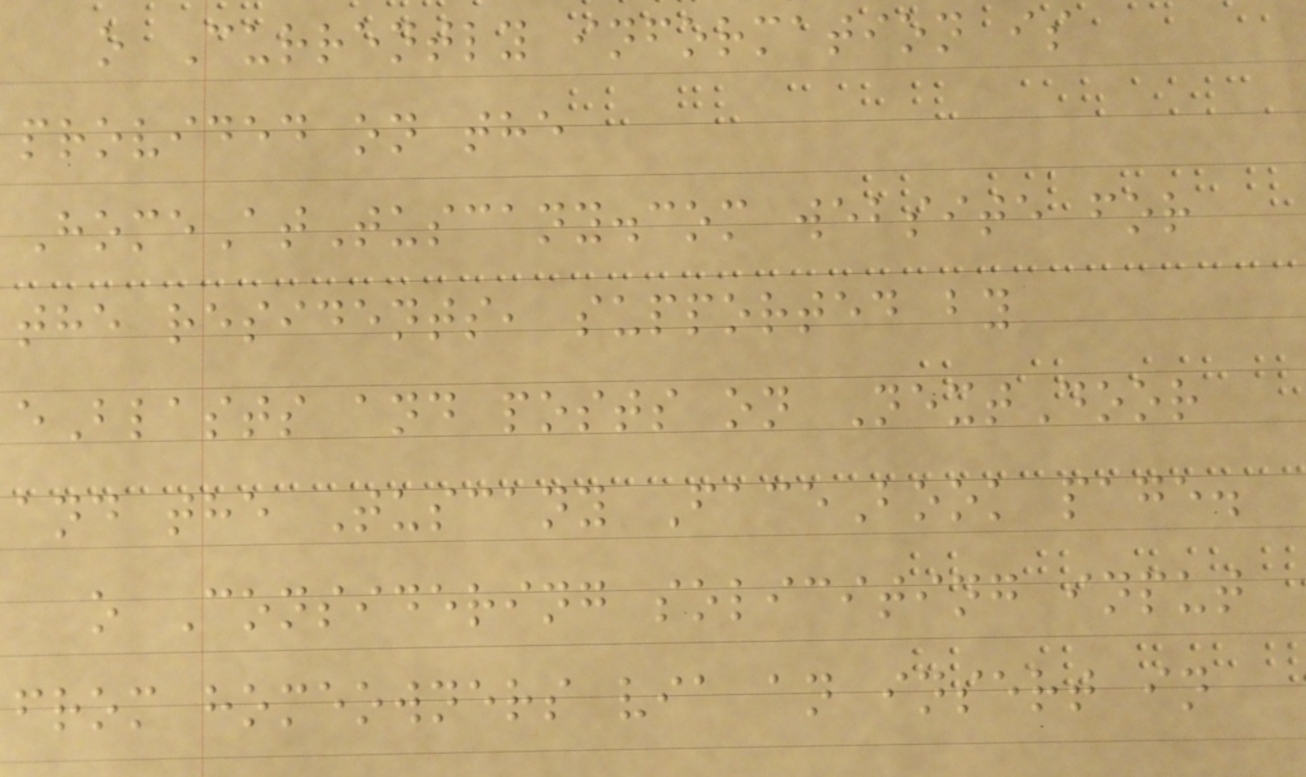o Currently information is
provided on the
HomeAtTuscany.com website for
the residents, supported by
eBlasts and posts on NextDoor
and the Tuscany FaceBook page.
o Considering soliciting input
from homeowners via an insert in
